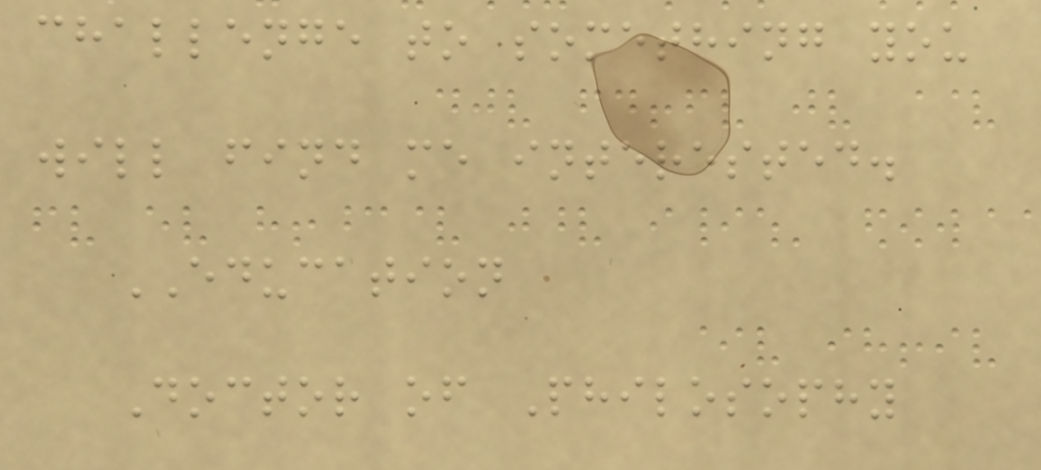challenge to something you
will find me interested.
EDUCATION
Doctor of Philosophy
